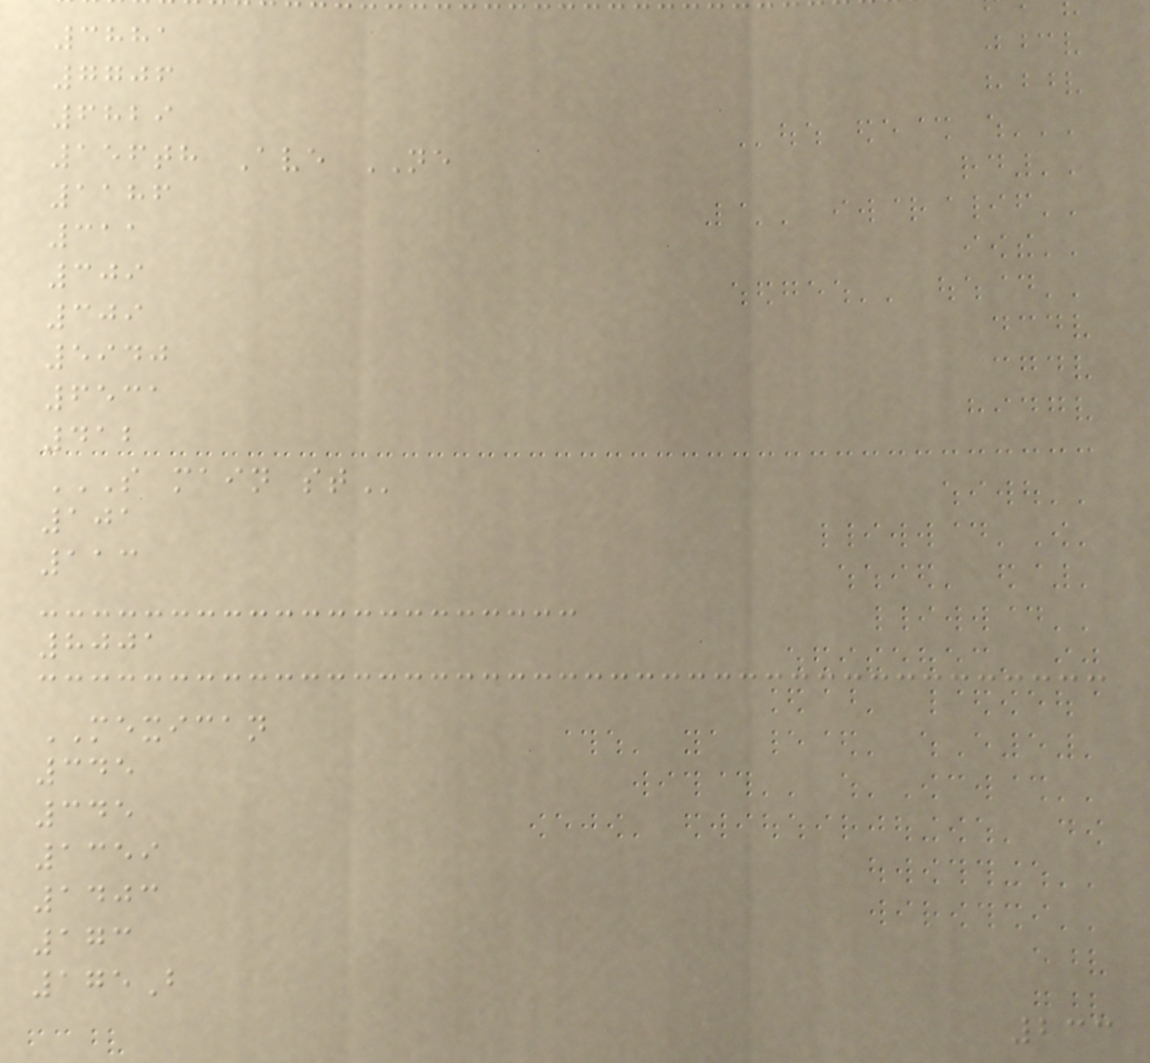3881
7706
6829
156th Ave NE
1186
311
309
309
5940
6531
412
S MAIN ST
101
113
8001
MEXICAN
345
345
1359
1403
173
175B
233
